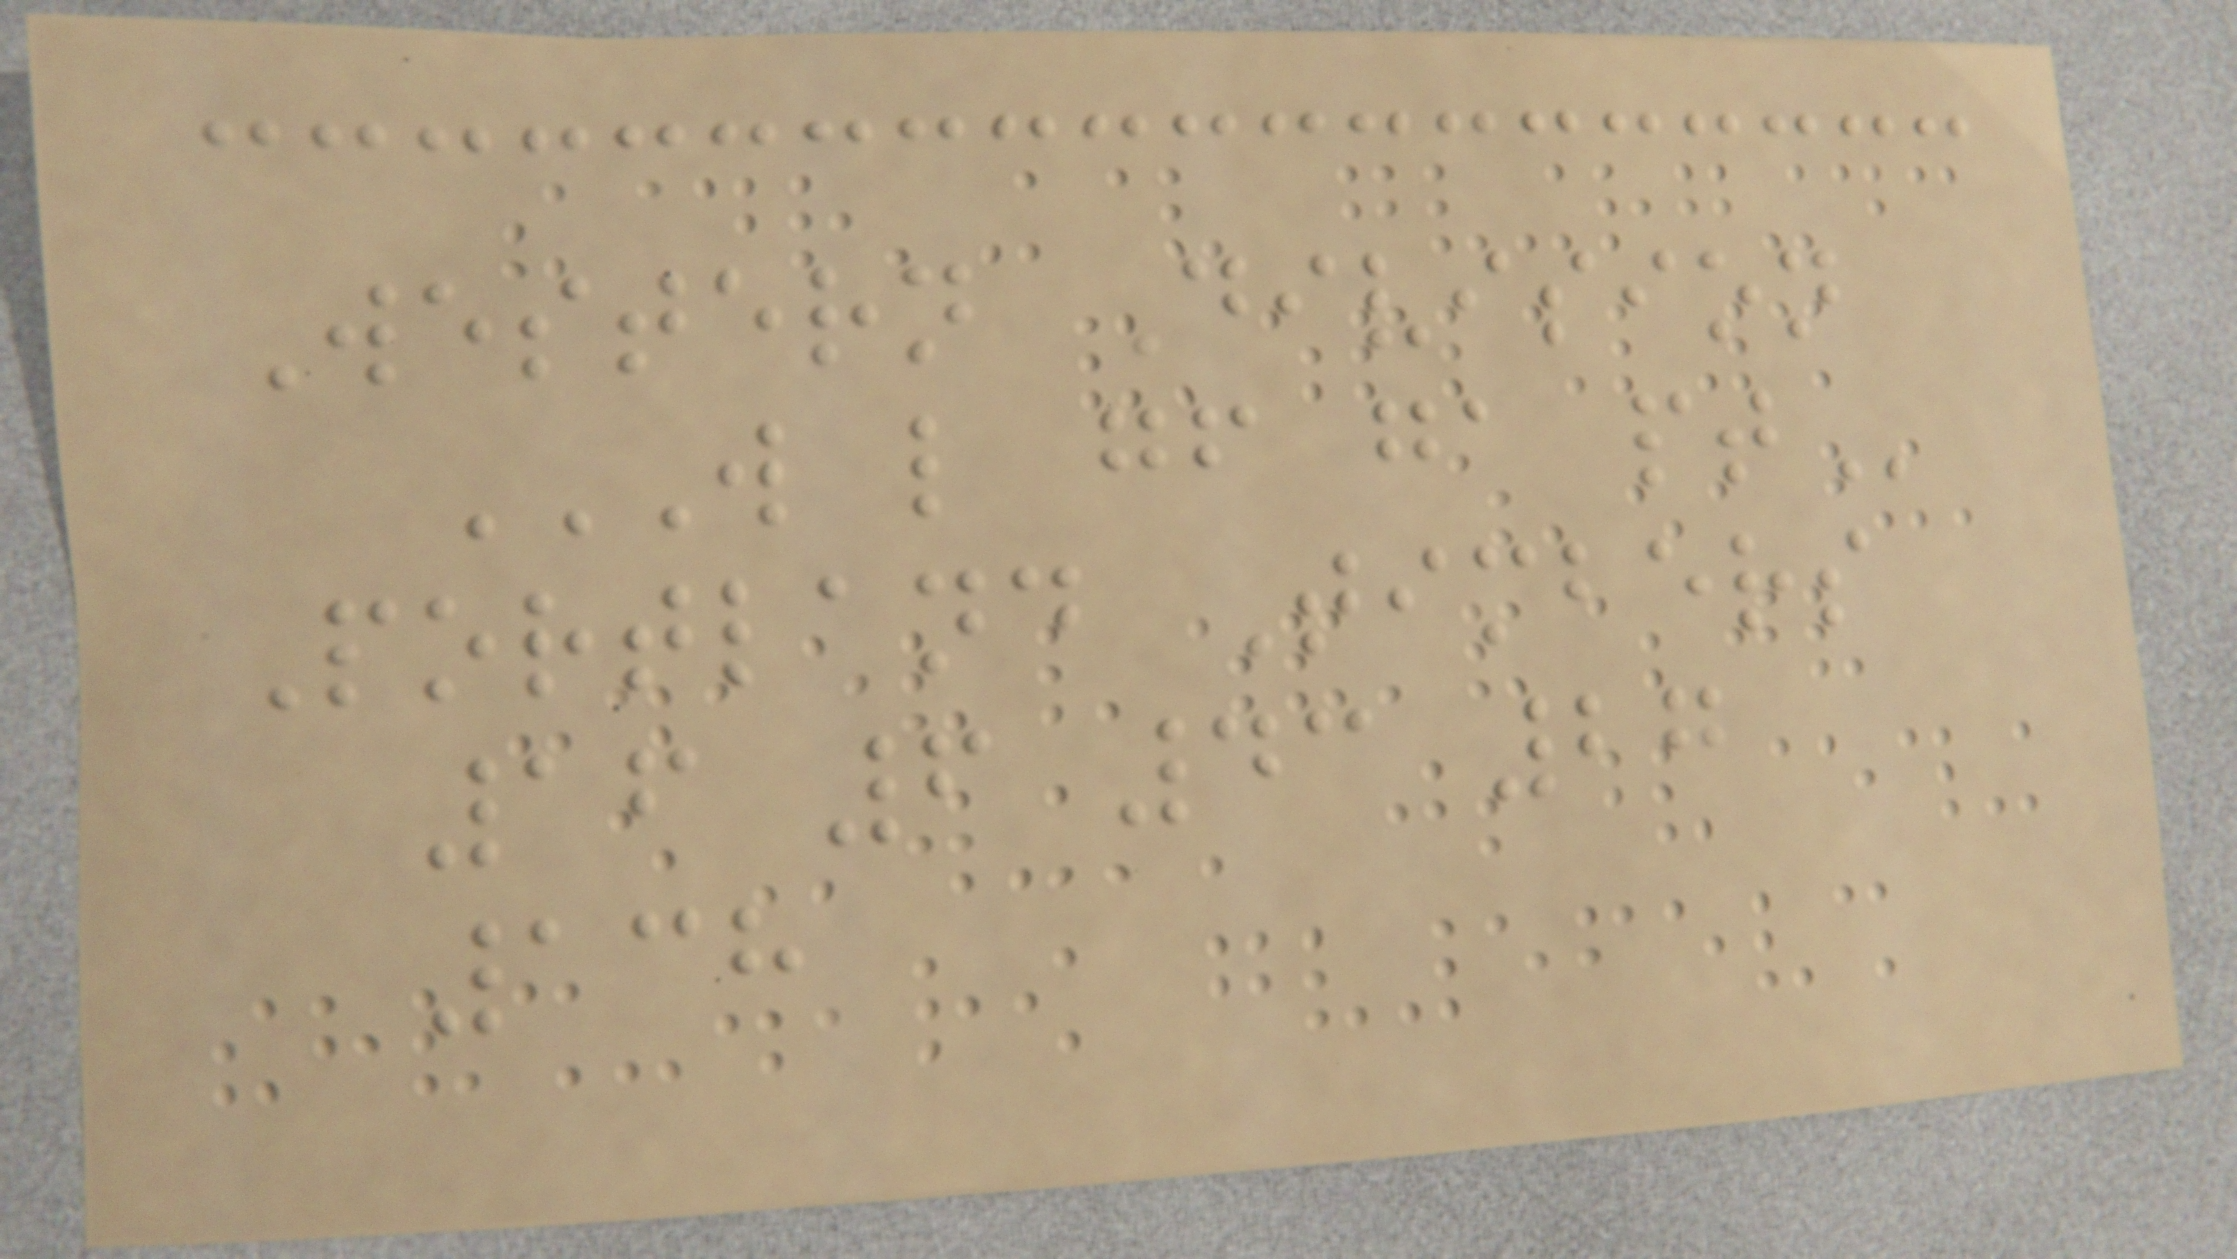Western Division
W L GF GA PT
Portland Timbers
16 6 43 27
138
